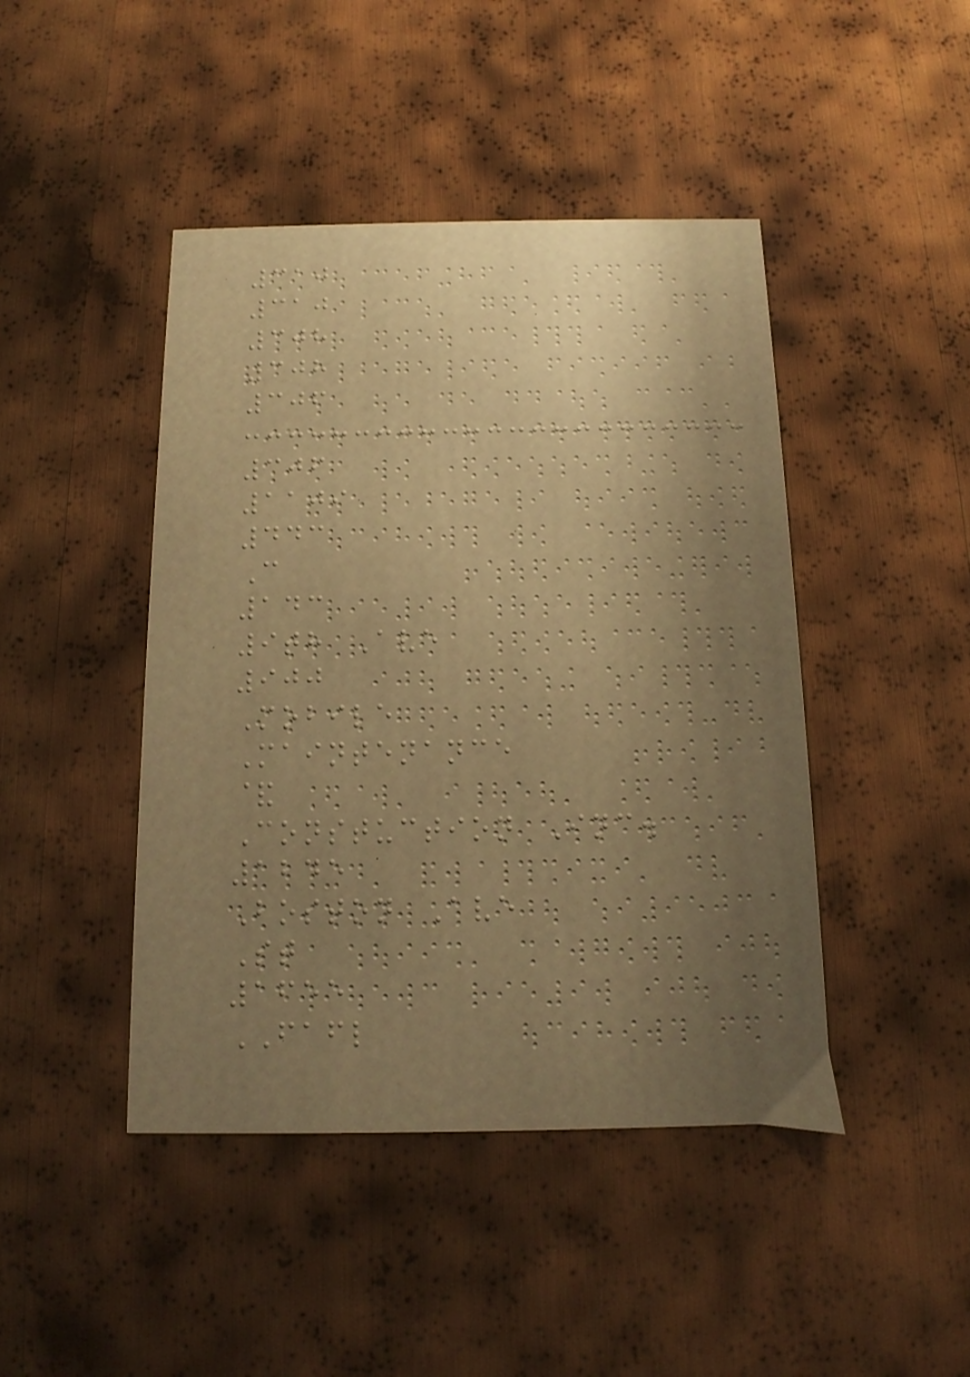310
310
308
308
306
306
1109
443
C
143
9th Ave
900
Mobile
Maintenance
&
Constuction Inc.
1245
Boston Ave
St
1655
FAFL
